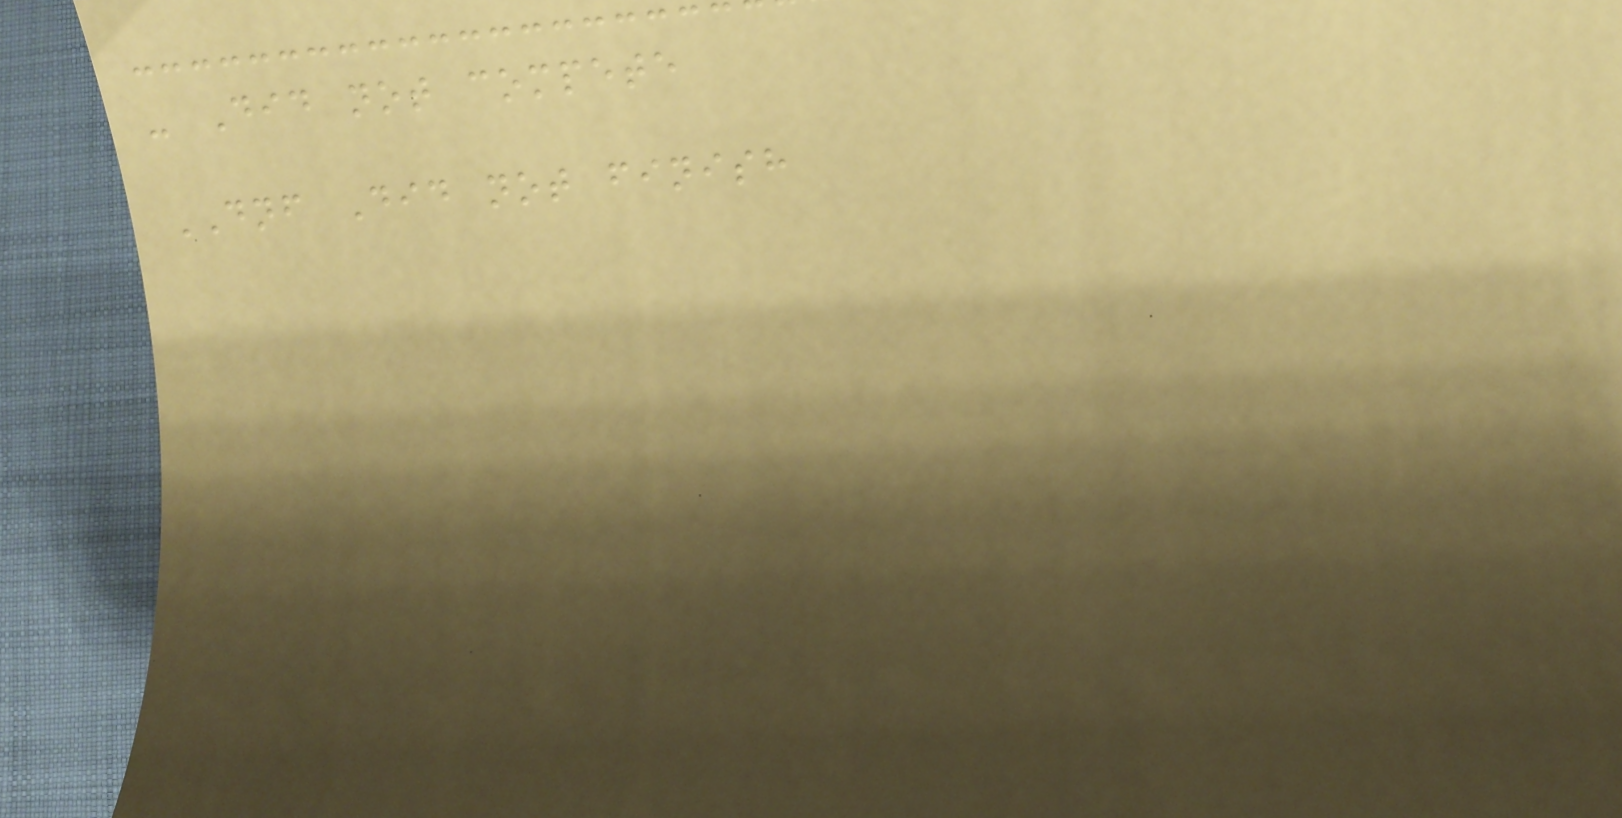- Did not compete
DNF Did not finish
